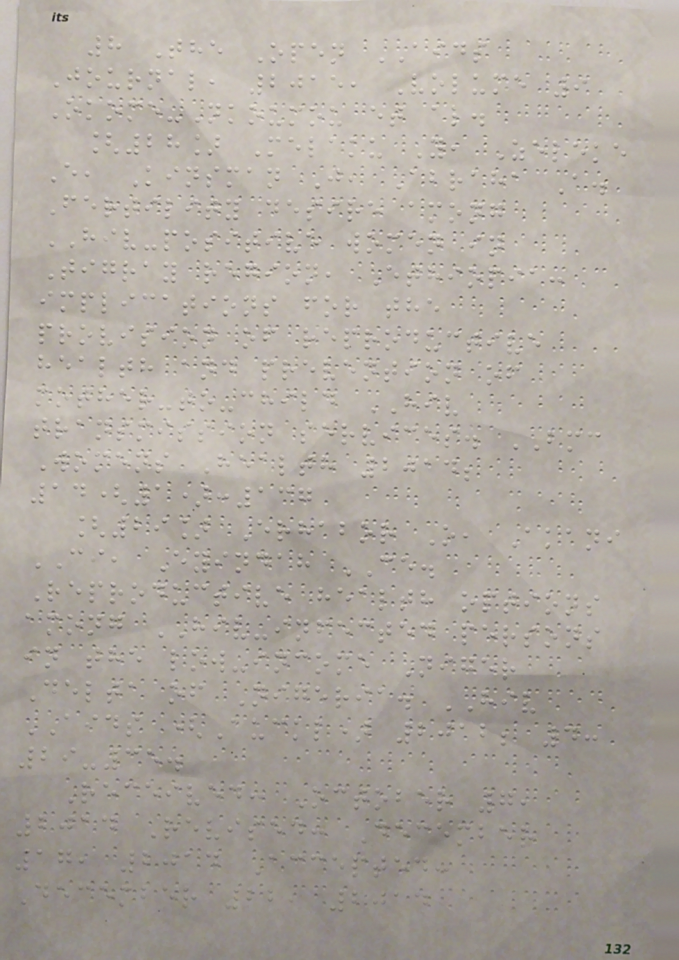8 The Open AIDS
Journal, 2015, Volume 9
Okome-Nkoumou et al.
[28] Melaku Y, Zeleke
E, Kinsman J, Abraha A.
Fertility desire among
HIV-positive women in
Tigray region, Ethiopia:
implications for the
provision of reproductive
health and prevention of
mother-to-child HIV
transmission services. BMC
Womens Health 2014;
14(1):137
[29] Erhabor O, Akani
CI, Eyindah CE.
Reproductive health options
among HIV-infected persons
in the low-income Niger
Delta of Nigeria. HIV
AIDS (Auckl) 2012; 4:
29-35.
Received: October 7,
2014 Revised: December
17, 2014 Accepted:
December 22, 2014
